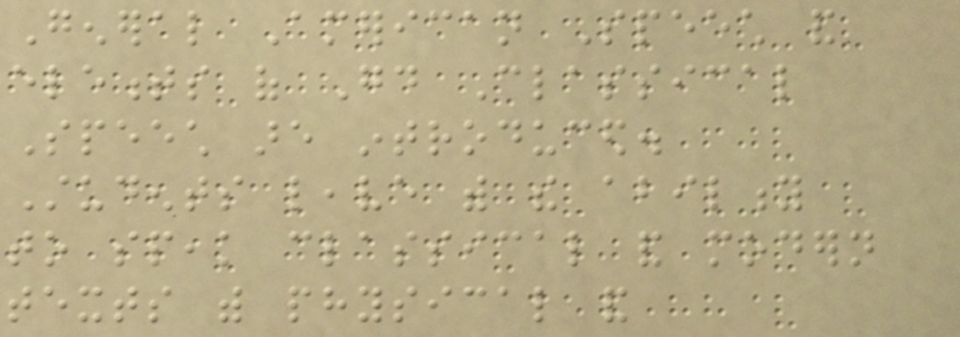General American Speech and
elements of Good Classical
Speech are introduced.
Students leave with the ability
to speak classical and modern
texts with physical and
